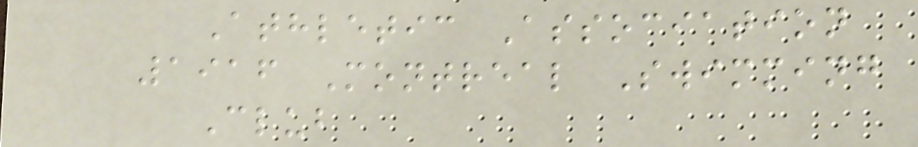Athletic Association
1916 Montreal Swimming
Club
